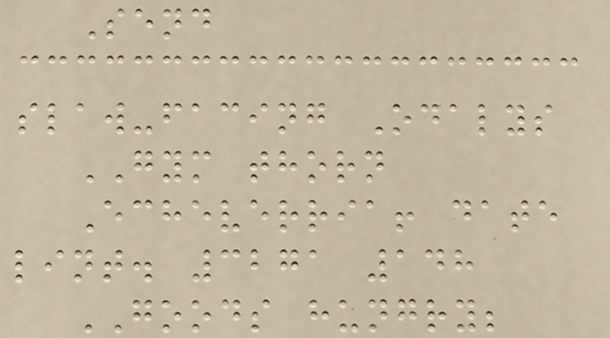Send
slaw-facing Odalys
GYM thorn
Echeverria! date
lint. 3271 148
GOODS hungry;
